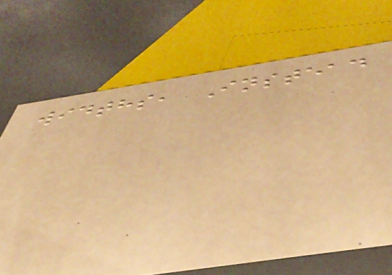widths, Instead
